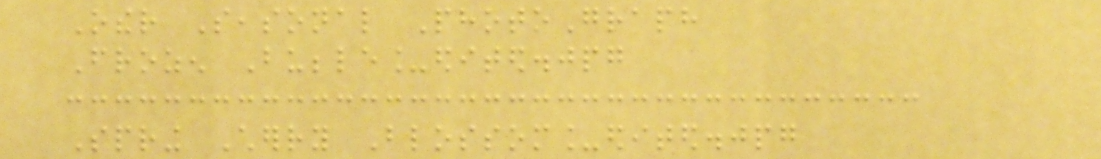Other Seasonal PhotoGraph
Frozen Bubble_edited.jpg
Spring Cherry Blossom_edited.jpg
